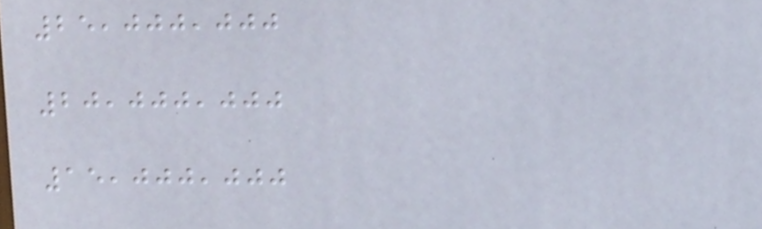25,000,000
20,000,000
15,000,000
